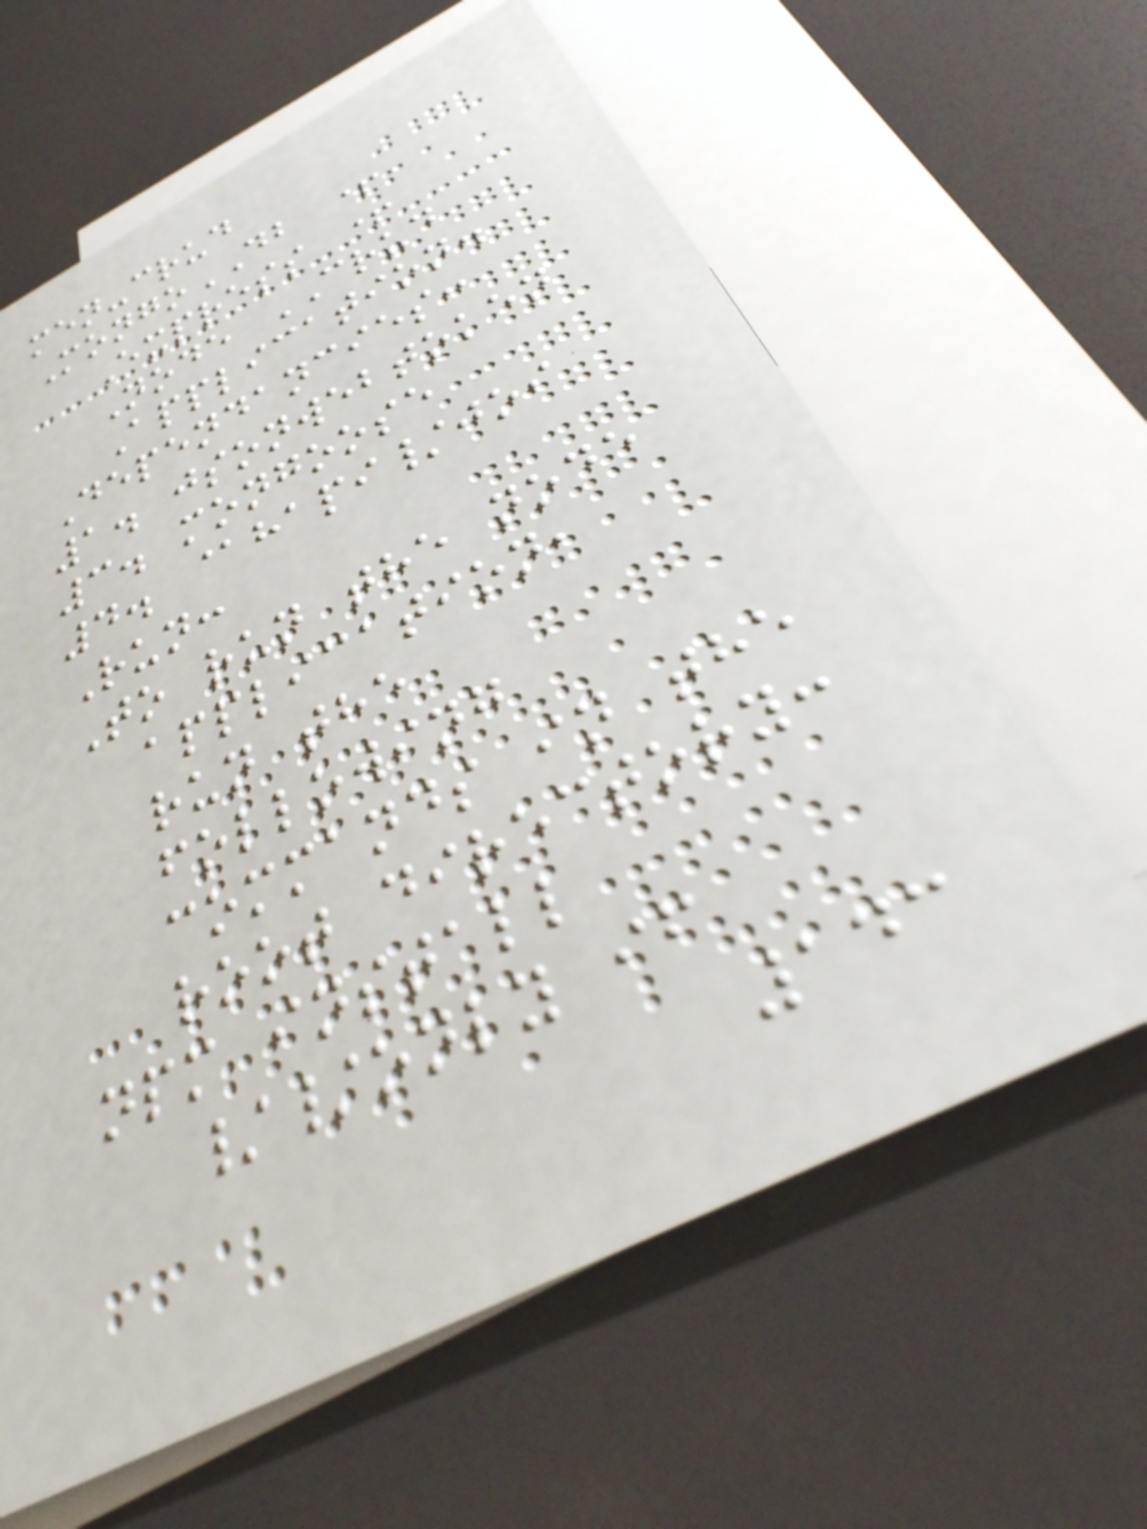men-crud
MongoDB +
Express +
Node CRUD
Application.
Dependancies:
1. jsonwebtoken
3. mongoose
4. @hapi/joi
Run:
To run the node
application,
run the
following
commands in the
root directory:
npm install
//only if
143
